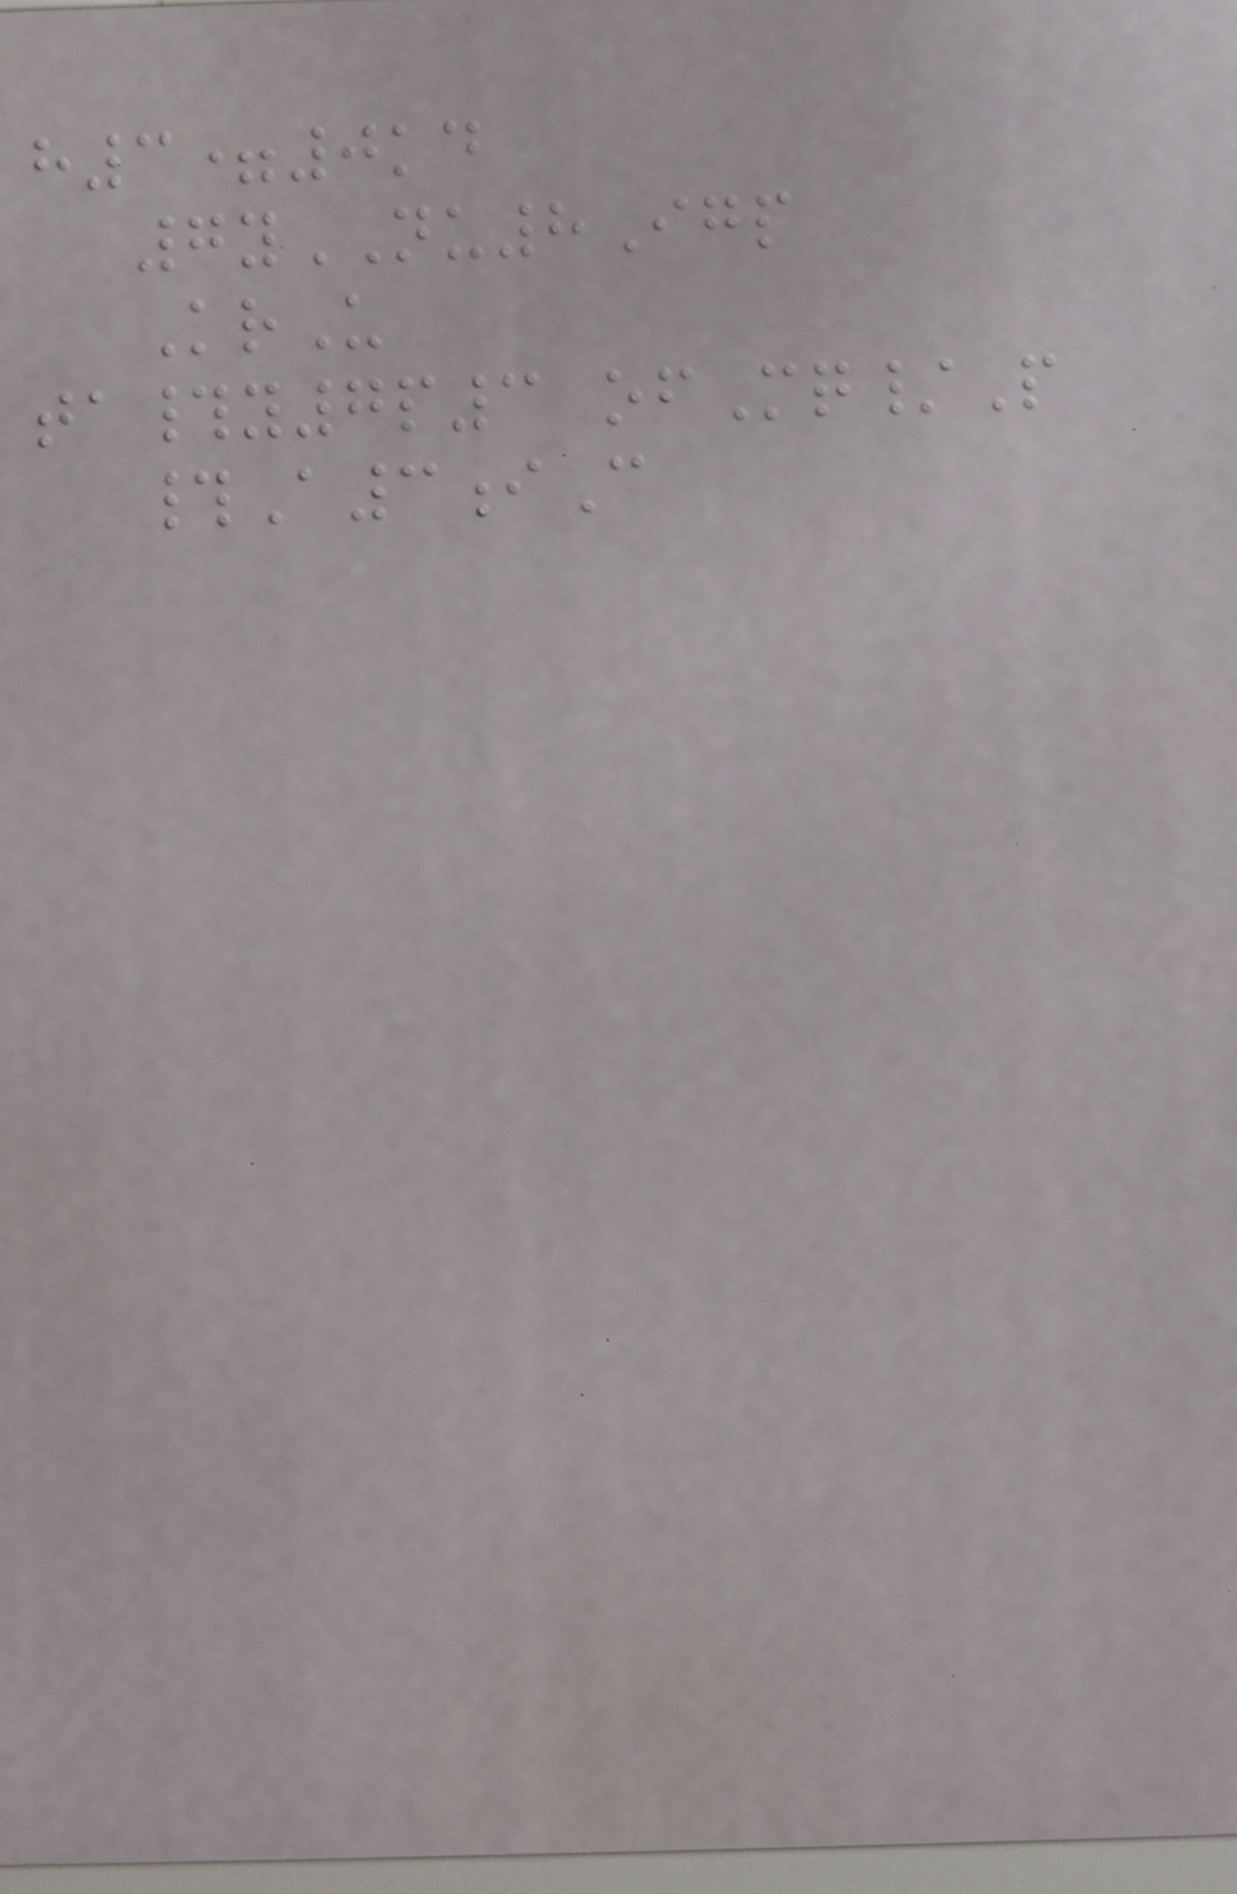h3=0kd
7yNU8Igp
KrU
ta#y7p3 ofMq/P
#A3iC
